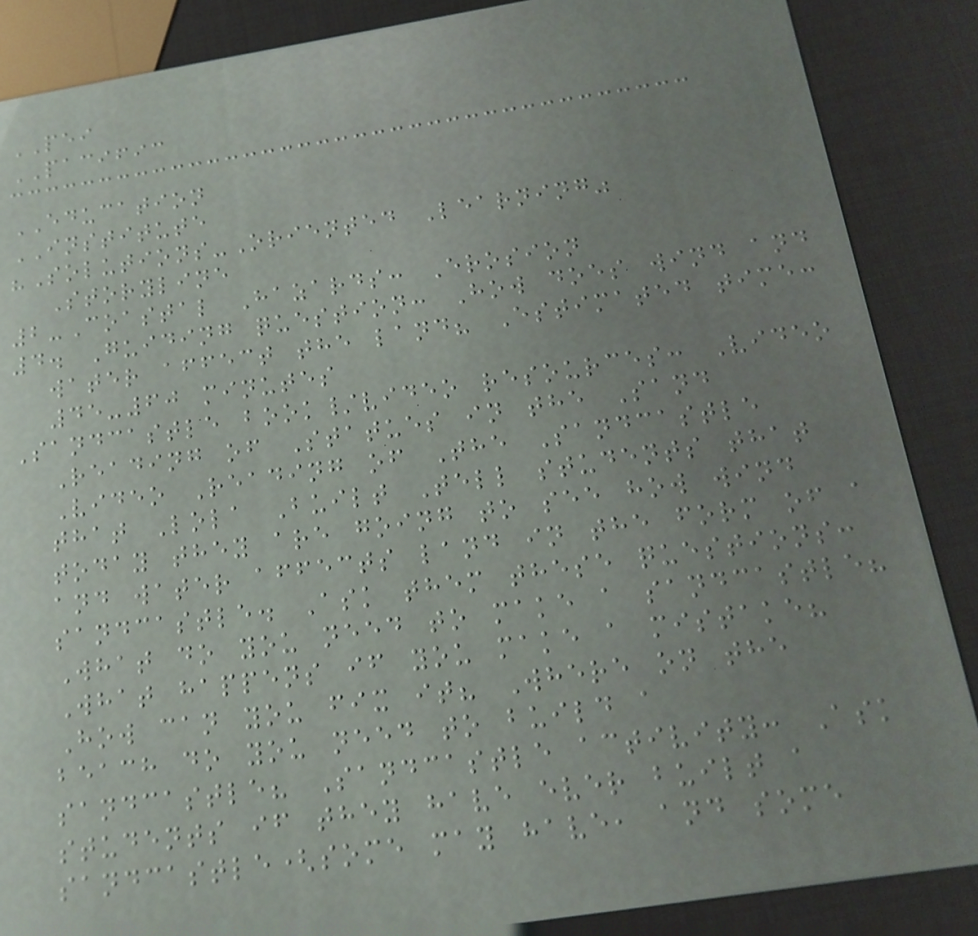PEI
PACIFIC
EDUCATION
INSTITUTE
"Solutions-Oriented Learning"
Storyline
2-Coastal Hazards: Erosion
4. Guiding question: How does wind and
water affect the land? Estimated time:
45-60 minutes
Sandcastle book/video resources: Video
Reading of Statues in the Sand
Video Reading of The Sandcastle
that Lola Built Tell students that
today they are going to see how wind
and water affects land in the form of a
sandcastle. Ask them these questions:
What do you need to make a sandcastle?
What happens if you make a mistake?
How can you fix it? Where on the
beach do you need to build a
sandcastle? Sandcastle activity: Ask
students if they have ever built a
sandcastle(some may have, and some
